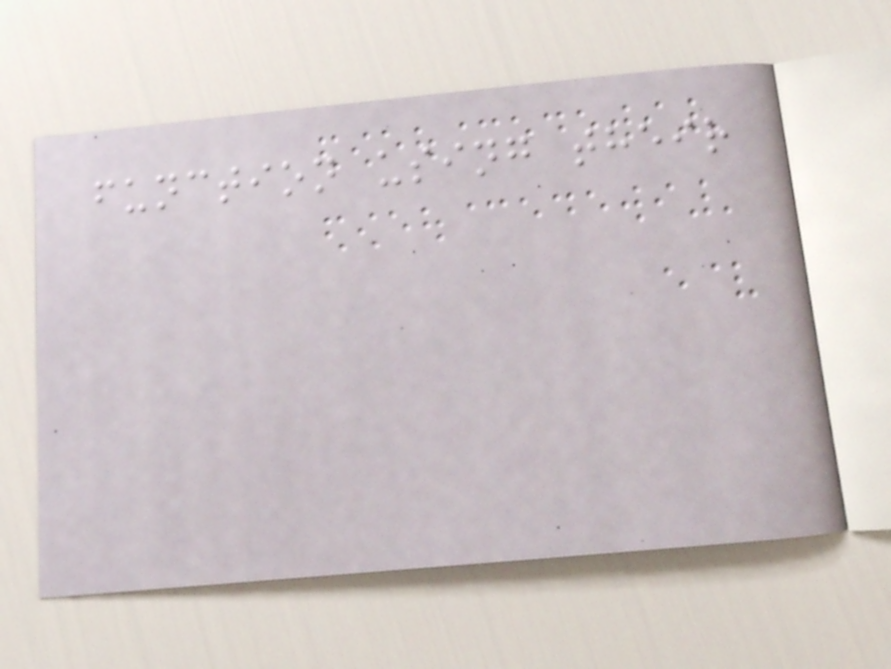function using their
